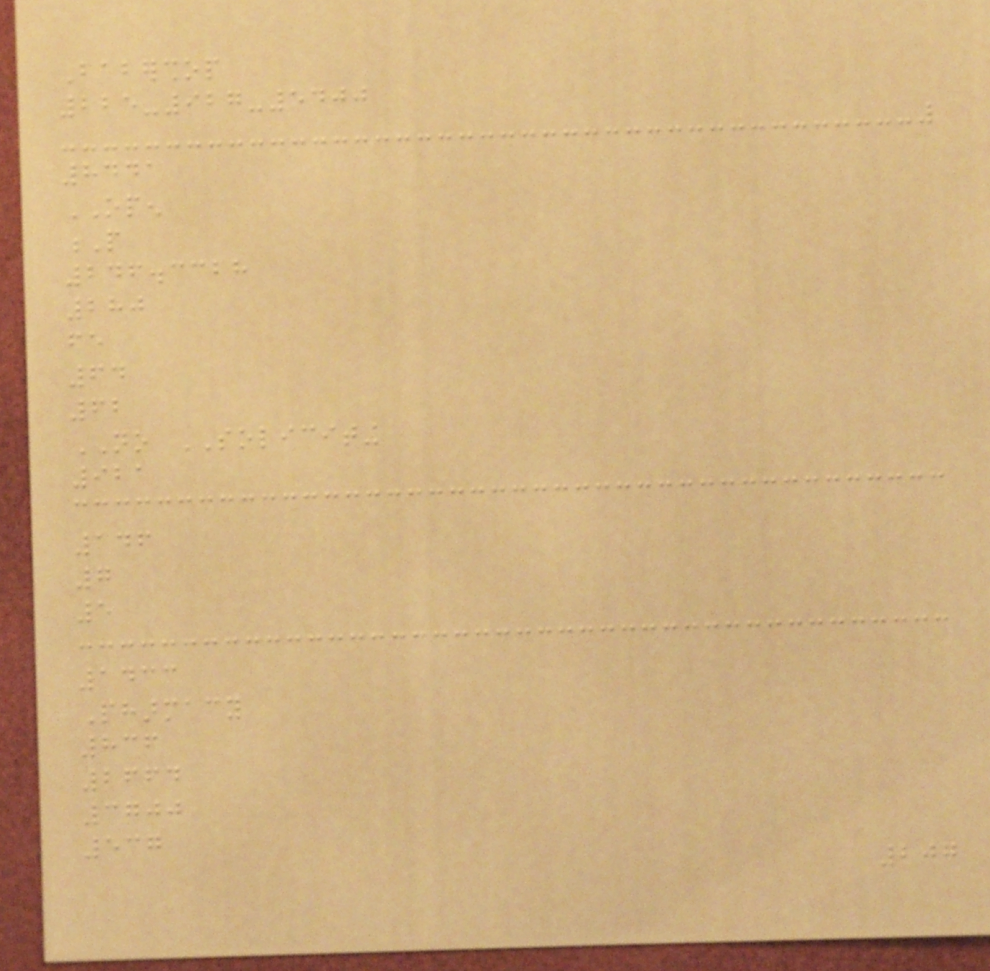Babershop
225-927-5400
8441
OPEN
P
246.3328
280
fe
64
62
NO SOLICITING
921
146
7
5
1433
Pharmacy
836
2664
3700
537
207
